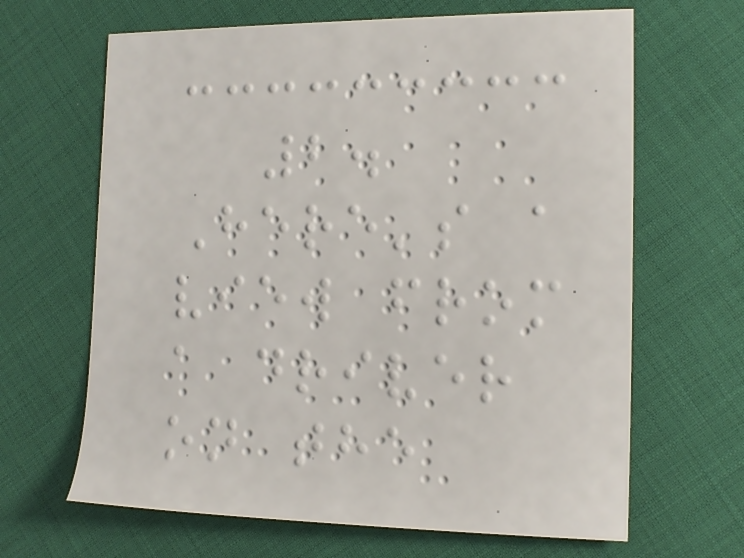2.
Here's a
view from
a driver
on the
